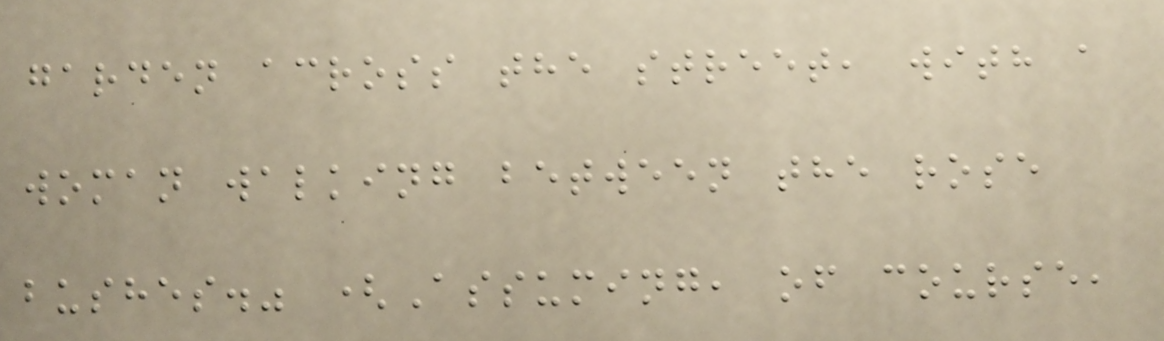garden across the street, with a
woman walking between the rose
bushes." (Assuming, of course,
